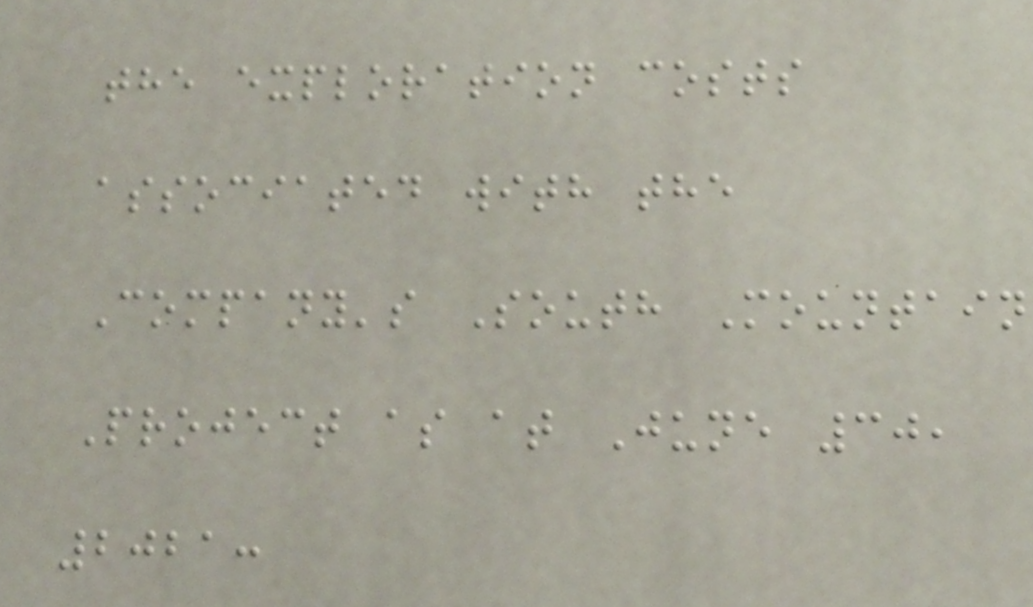the exploration costs
associated with the
Company's South Mountain
Project as at June 30,
2021:
